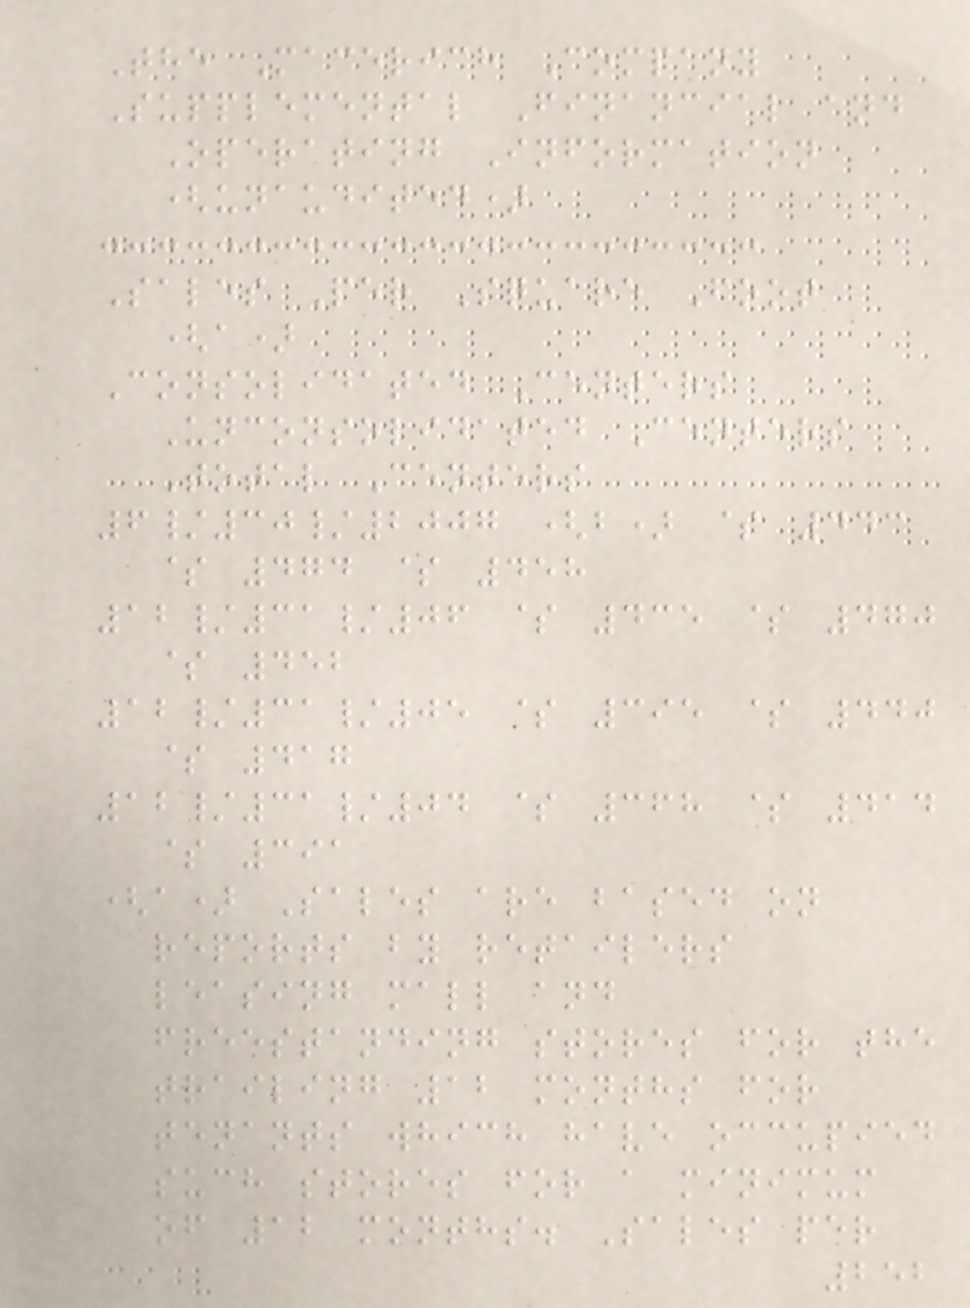The Macerich Company
Supplemental Financial and
Operating Information
(unaudited)
Sales Per Square Foot
(a)
Consolidated Centers
Unconsolidated Centers
Total Centers
6/30/2007 (b) $ 443
$ 474 $ 458
12/31/06 $ 435 $ 470
$ 452
12/31/05 $ 395 $ 440
$ 417
12/31/04 $ 368 $ 414
$ 391
(a) Sales are based on
reports by retailers
leasing mall and
freestanding stores for the
trailing 12 months for
tenants which have occupied
such stores for a minimum
of 12 months. Sales per
252
